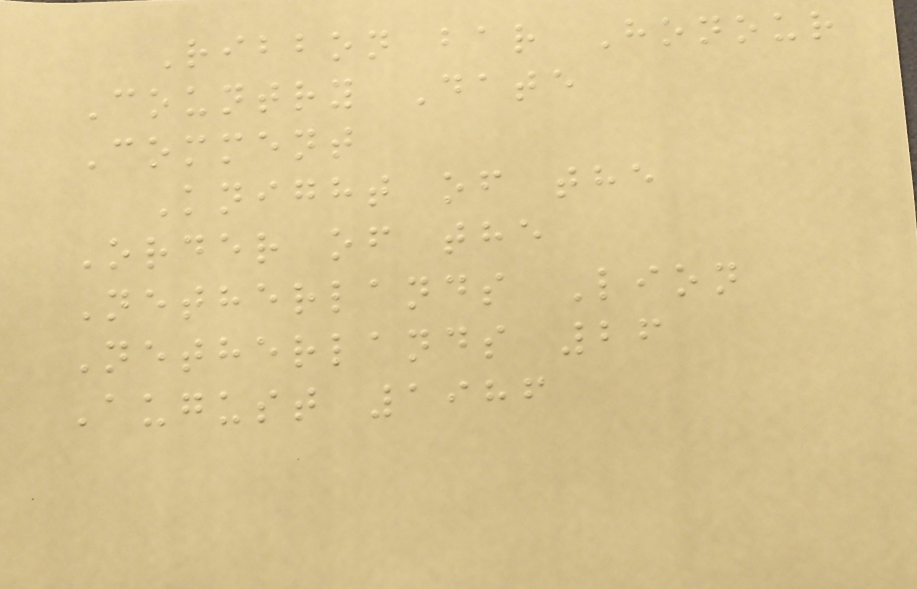Ribbon bar Honour
Country Date
Comment
Knight of the
Order of the
Netherlands Lion
Netherlands 26
August 1986
